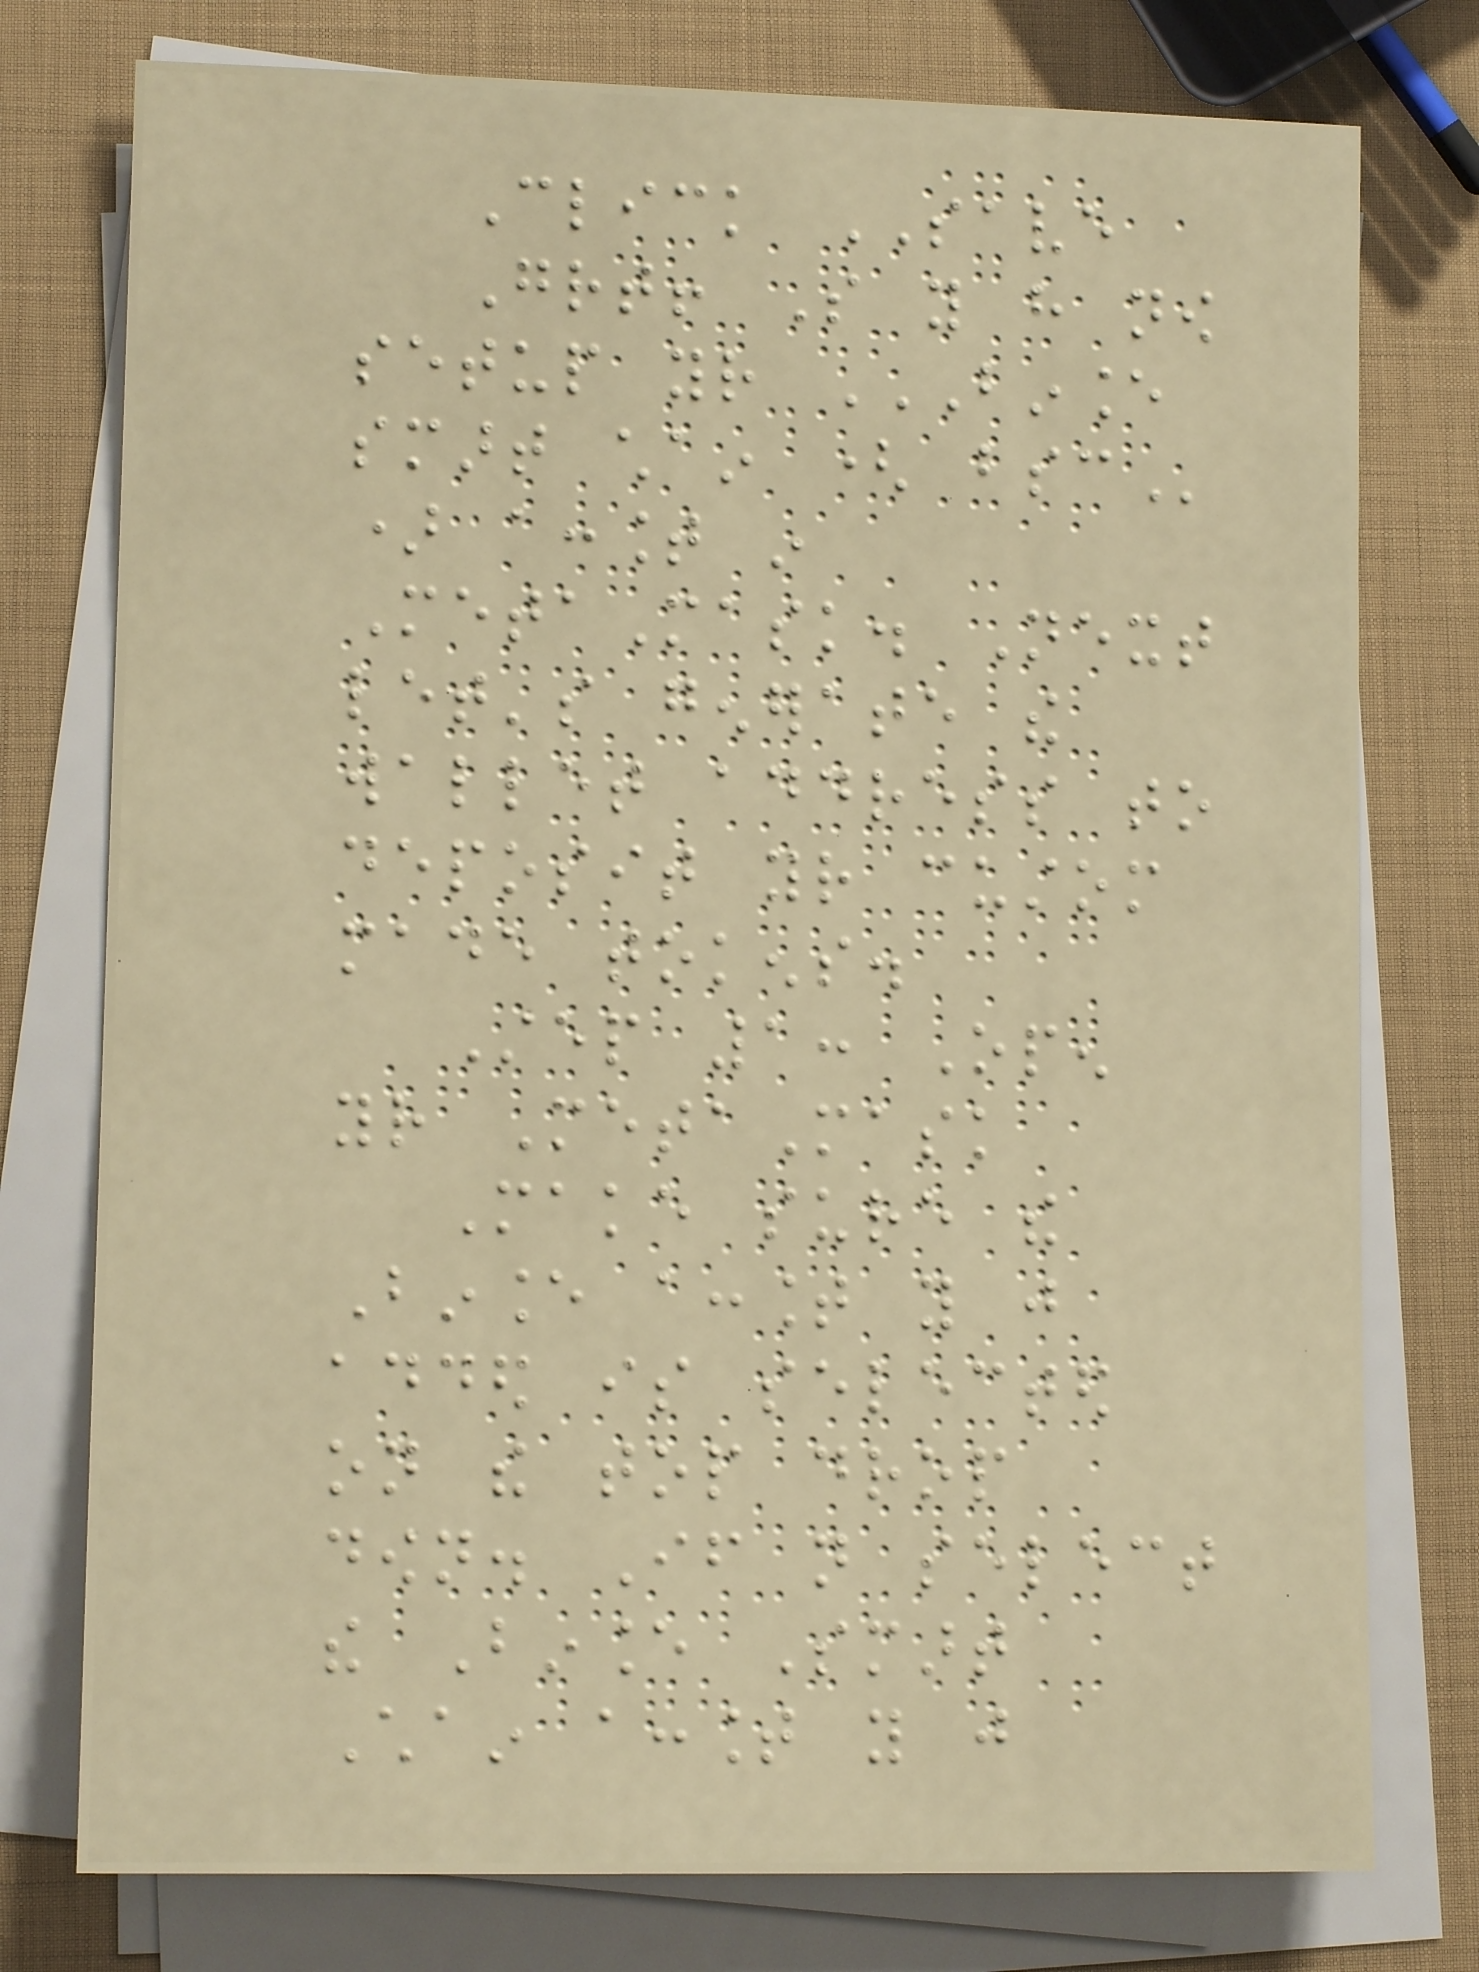Click SAVE
Great! So you have now
setup your BINANCE
SMART CHAIN ( BSC
) account in
MetaMask. Next
let's generate the
wallet address to
deposit your custom
made tokens.
Step 1: Open
your MetaMask
Make sure the
Binance account you just
added is selected
on the top drop
down. If not select
the Binance Smart
Chain account you just
